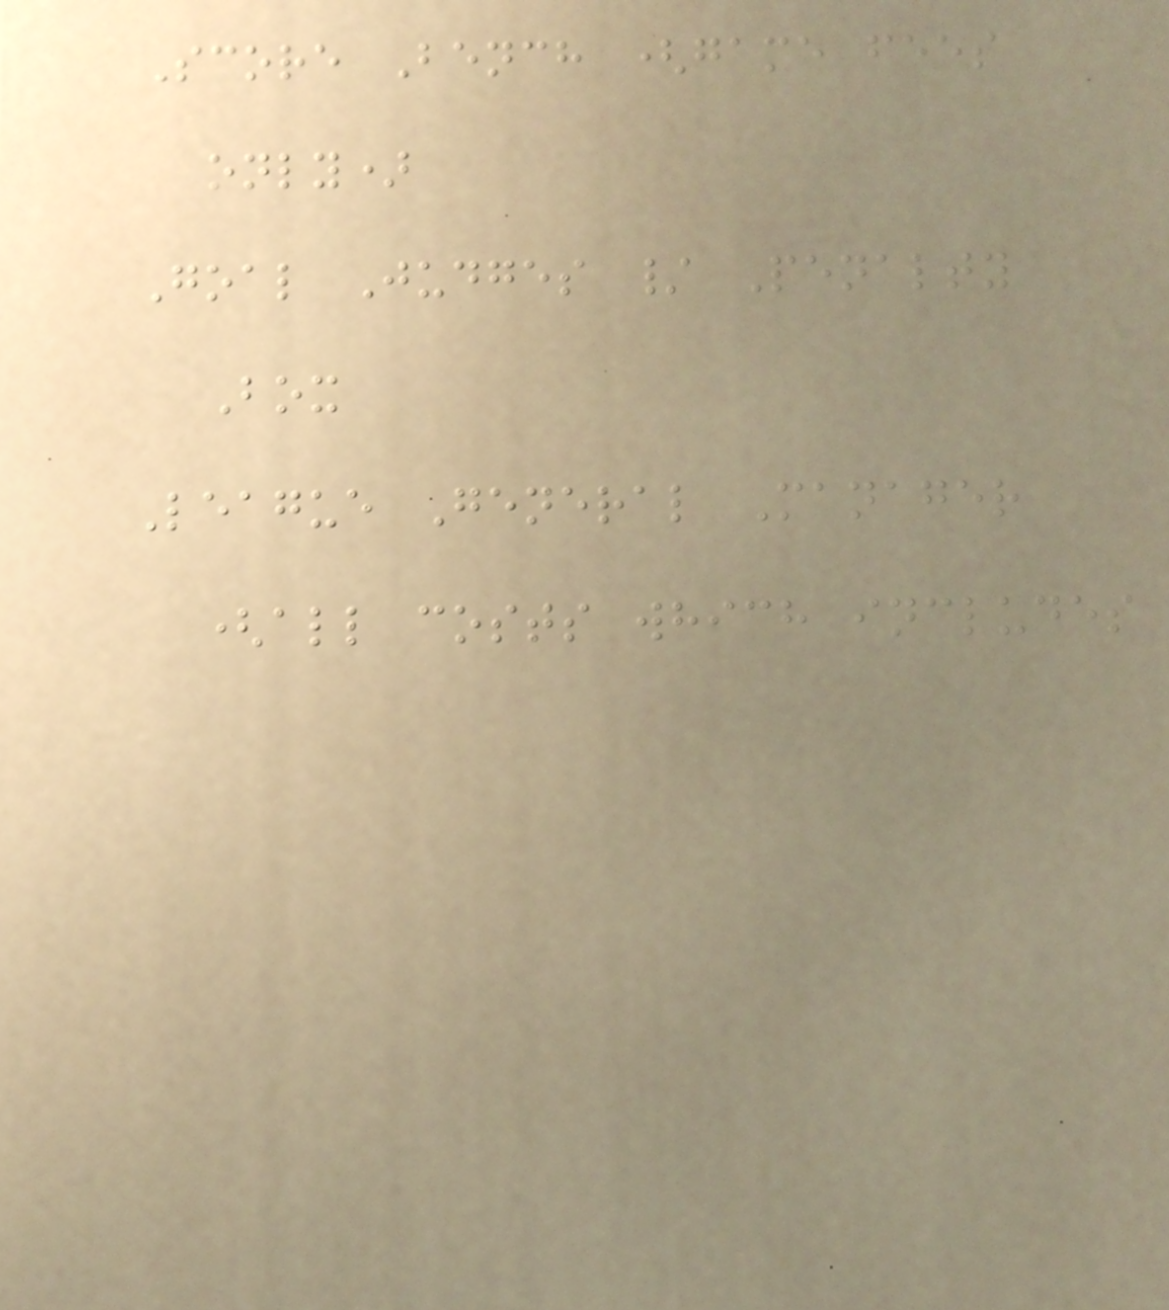Score Bench (game fees
only)
Goal Judges / Penalty
Box
League General Manager
(all costs which includes
